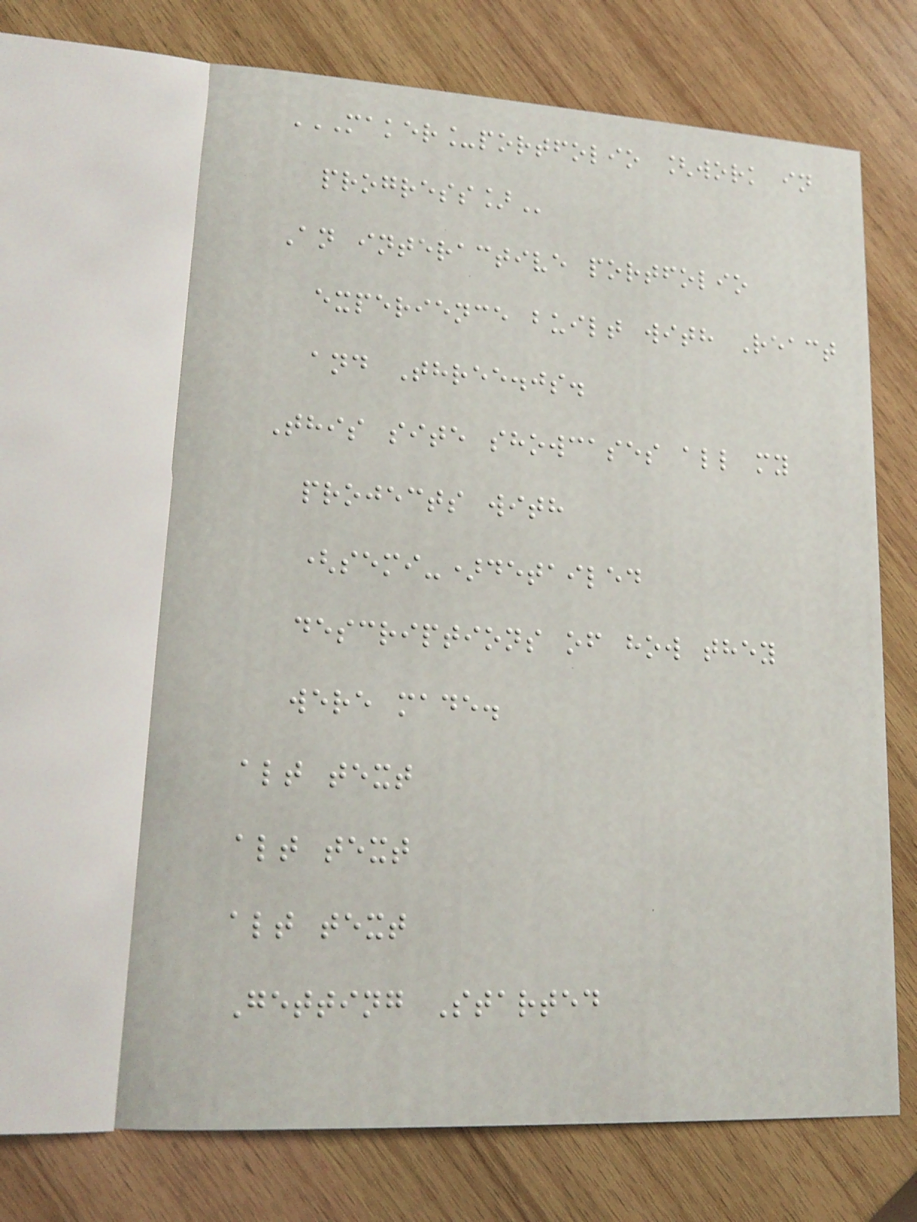MAKER_PORTFOLIO [WORK IN
PROGRESS]
An interactive portfolio
experience built with React
and Three.js.
This site showcases all my
projects with
(semi-)detailed
descriptions of how they
were made.
alt text
alt text
alt text
Getting Started
